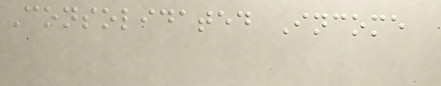Consolidated Income
